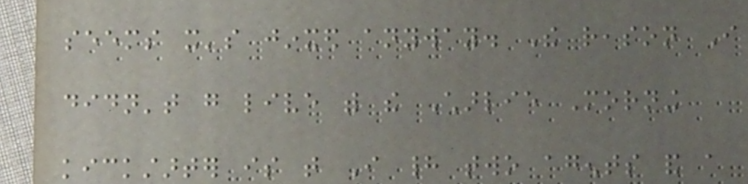seems it's jinxed anyway. The reason I
didn't go live with the Charlie Morning
kickstarter is that I had two agents and a
